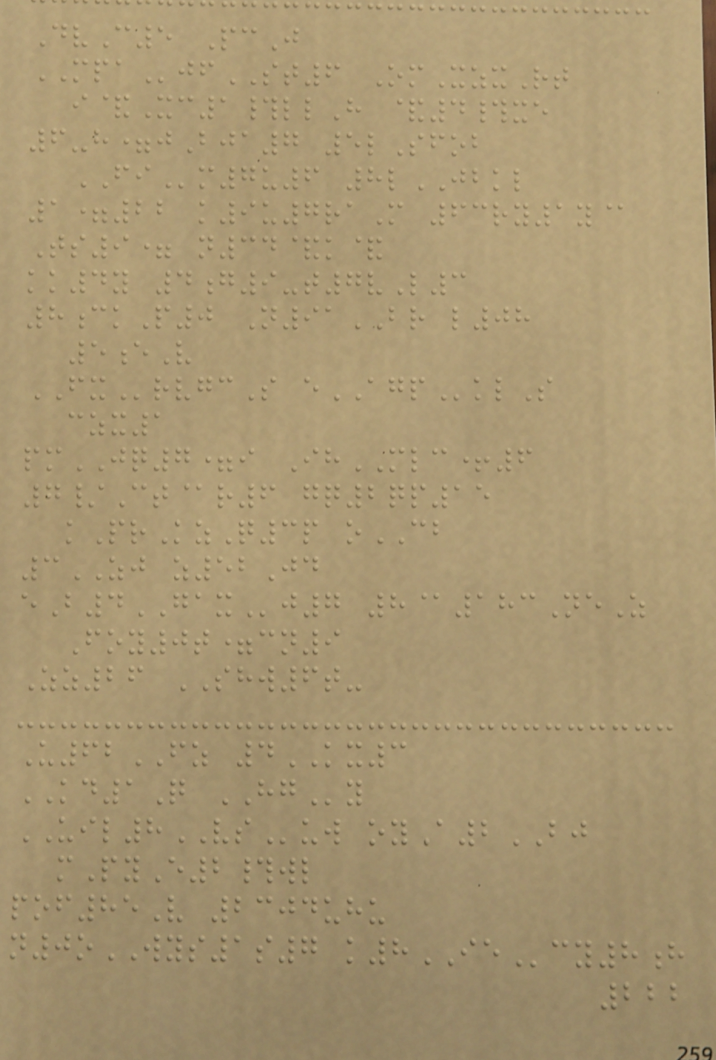DvC5 PcJ
MPAjfST6 OmXzxRt
i&Xc1#llH &4#xe
6-h=jBja7 5lSfob
FIm7u6 8lJBKL
1=22 k9u7raM 63ry1y@
Ts9= n34&k&
kk4y 4g9-t7vL3
8ckP0 N91BR l08
5eV
FXrvgcS eAGPklS
czx1
pmJQ7=i IhMLC+6
7/Ct@r6 gq2qp15
kPrKzQ3p oCB
3ZJ z52Jd
eB4GAXj7 8@183NeZ
Foy0t=cn9
Zz26 SHW6t-
U62FZ 4KX3
KD1Q HGy
UIL8VSuw oyA2BJ
mPyE2#wl
pof85V 2304uhu
n0oWYS1s7 k8IEcy8h
222
